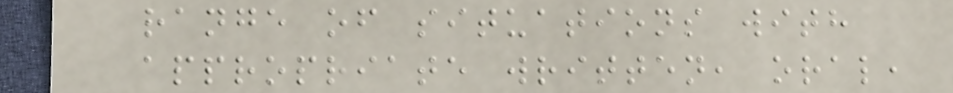range of situations with
appropriate written, oral,
